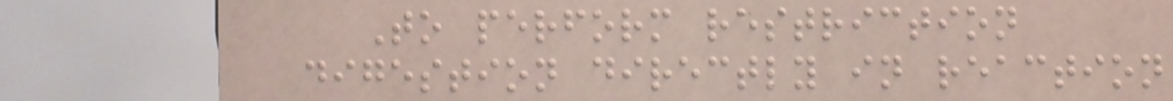To perform restriction
digestion directly in reaction
